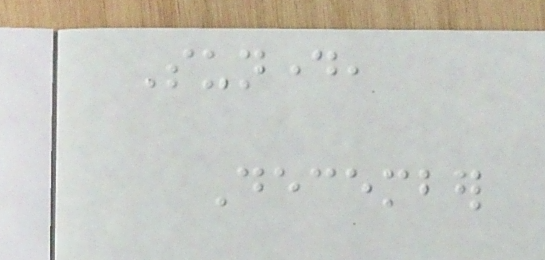Sunday,
December
